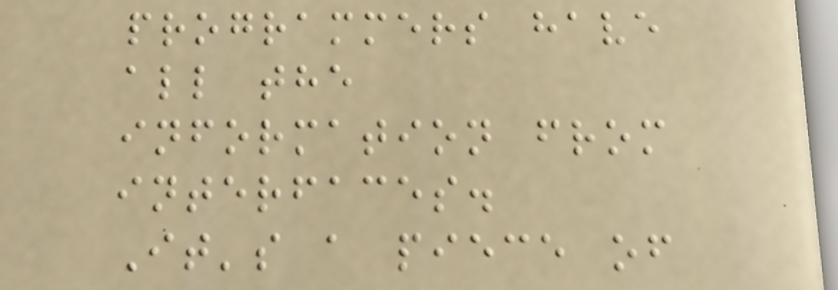programmers have
all the
information from
interfaces.
It's a piece of
